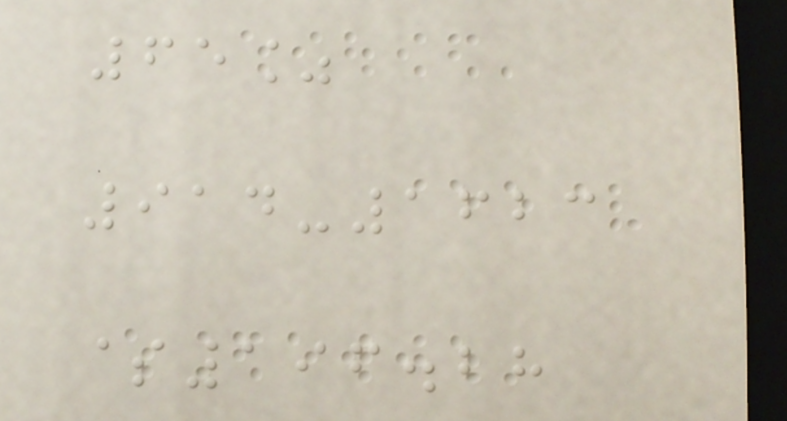65%
914-1623
$196.28
